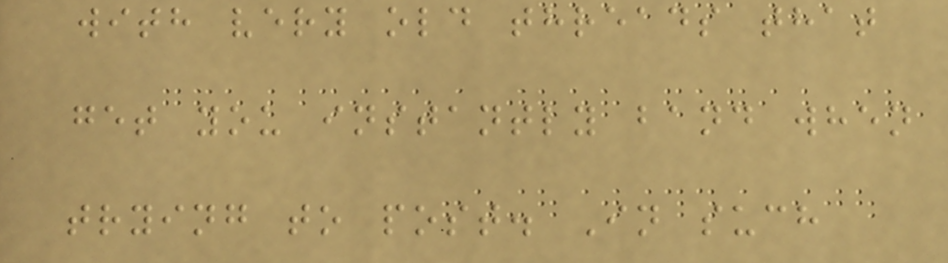with very old threads that
get you instantly band when
trying to post. In such
